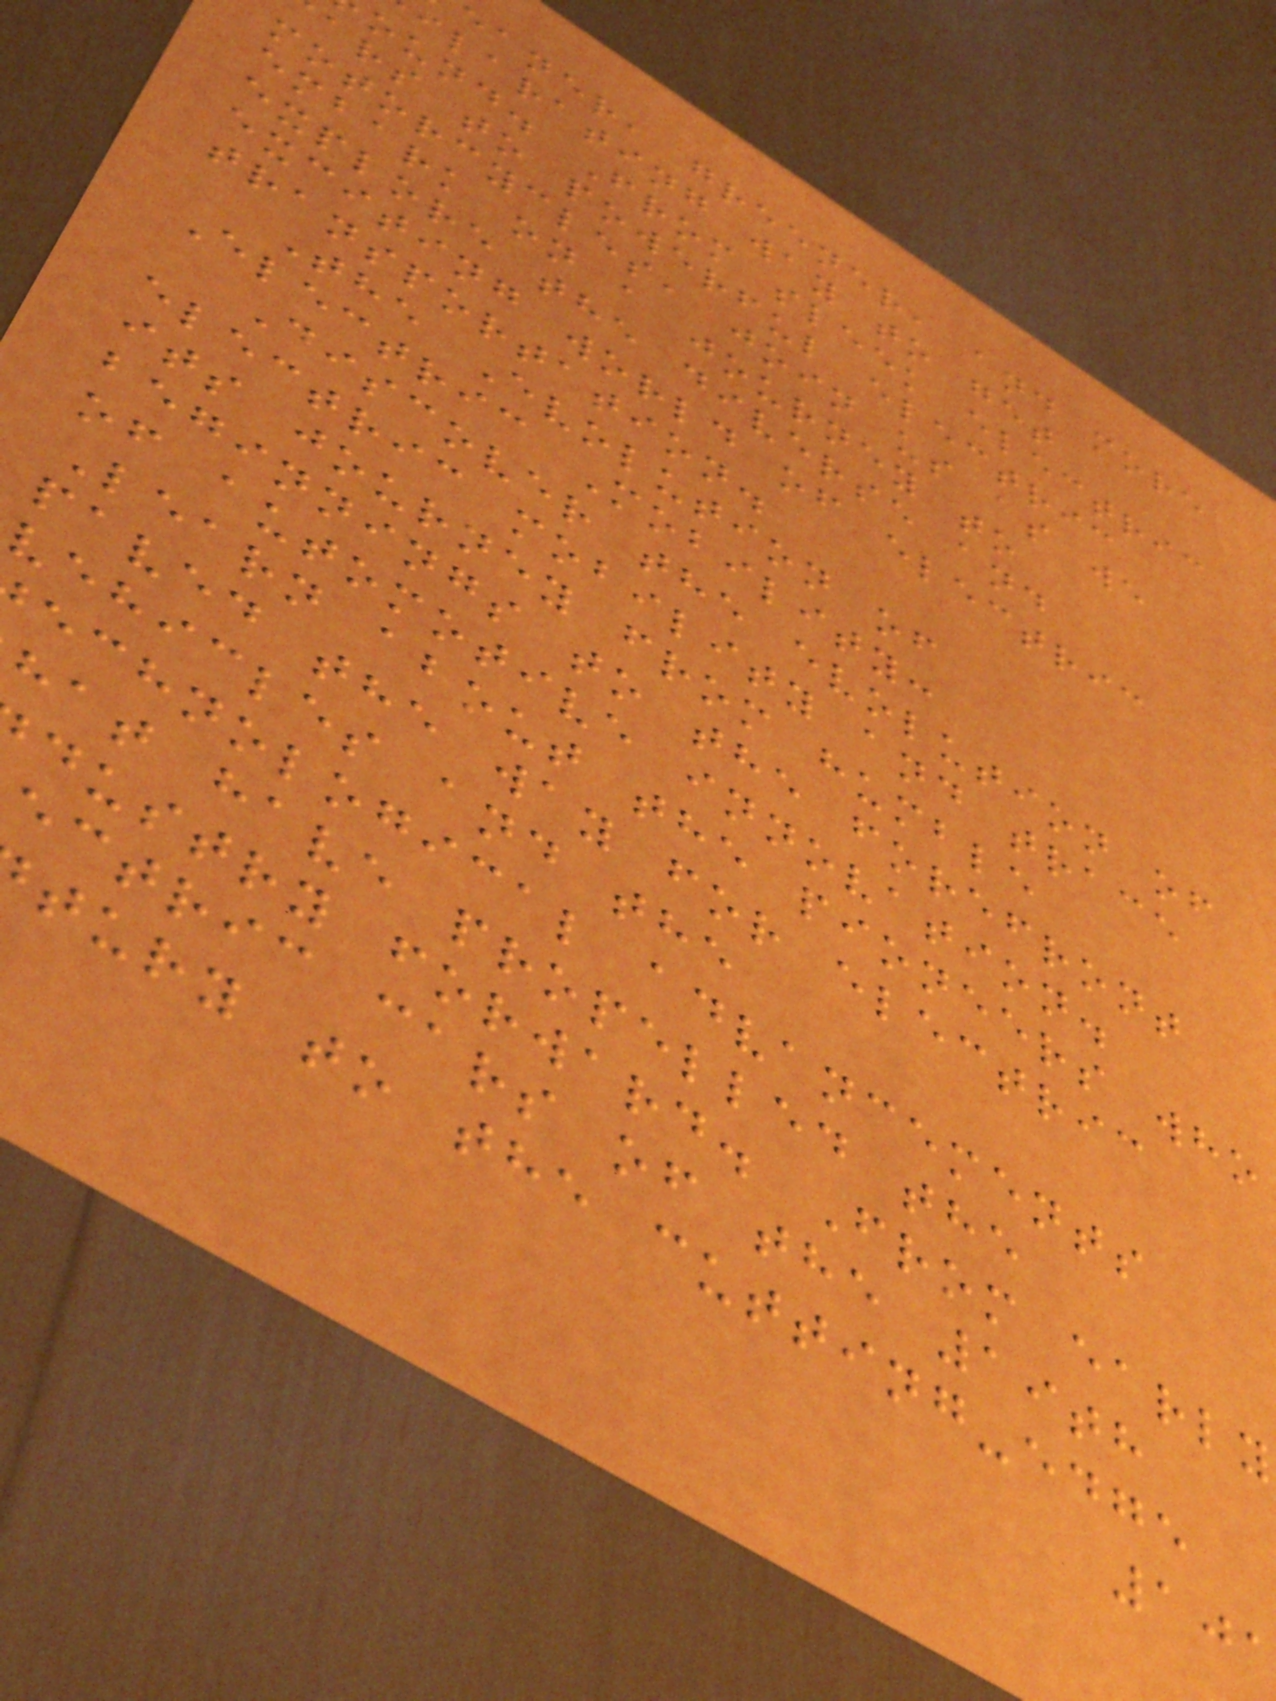eaner, greener, and more
ilarating way to get
ound. From sleek electric
ars to powerful electric
motorcycles, join us as we
embark on a journey to
explore the diverse and
exciting world of electric
transportation.
The Evolution of
Electric Mobility:
Discover the evolution of
electric mobility and trace
its journey from humble
beginnings to the forefront
of automotive innovation.
Learn about the pioneers who
paved the way for electric
vehicles and the
echnological advancements
hat have propelled the
dustry forward. From early
ectric cars of the 19th
tury to the cutting-edge
